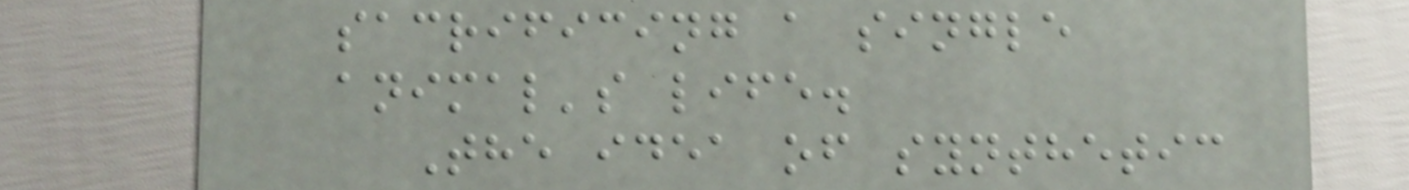sacrificing a single
animal's life.
The idea of synthetic
